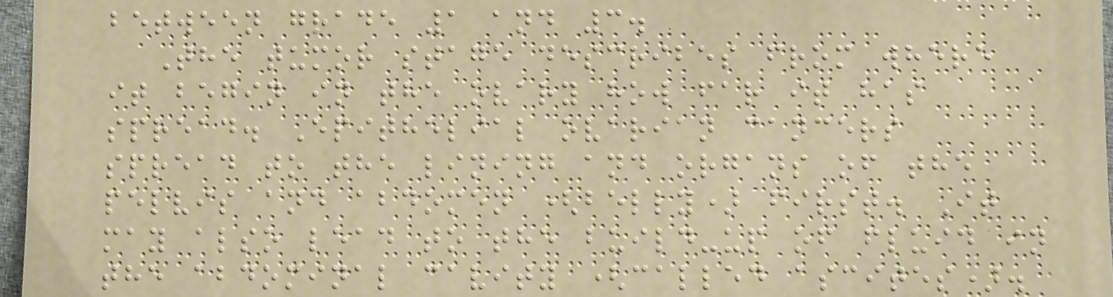between grade 1 and 3.
The tumor stage describes from where
it begin in the ovary how far it has
spread. Epithelial ovarian cancers
spread to the lining and organs of the
pelvis and abdomen (belly) first. It
may also lead to the build-up of fluid in
the abdominal cavity (called ascites).
